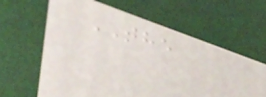THE
